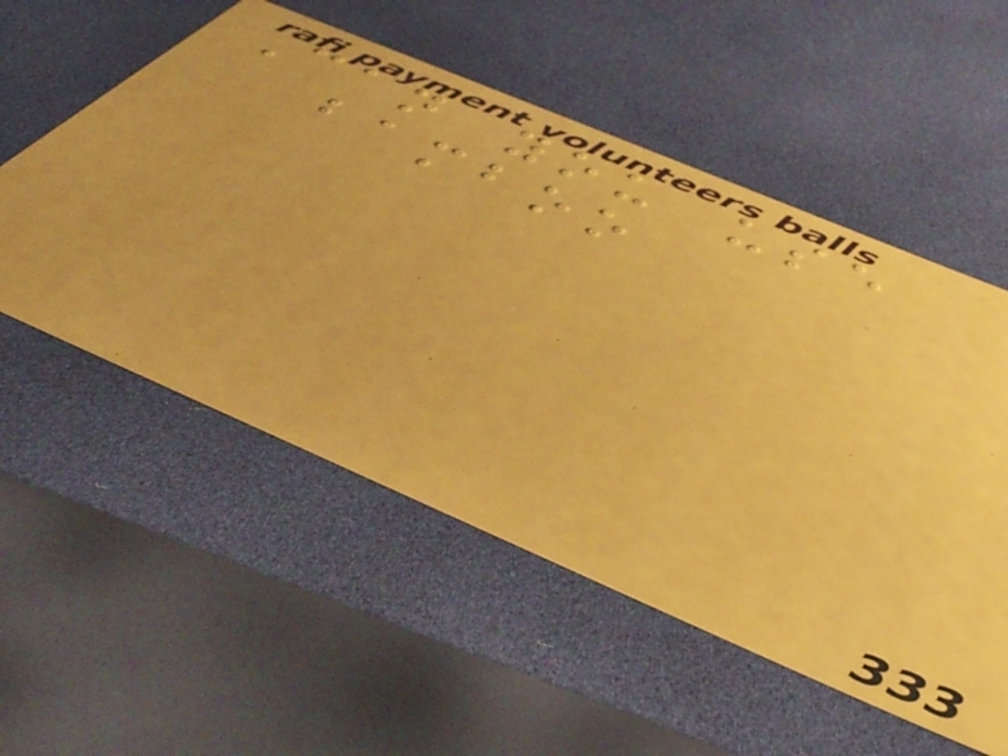Can you use
bamboo
